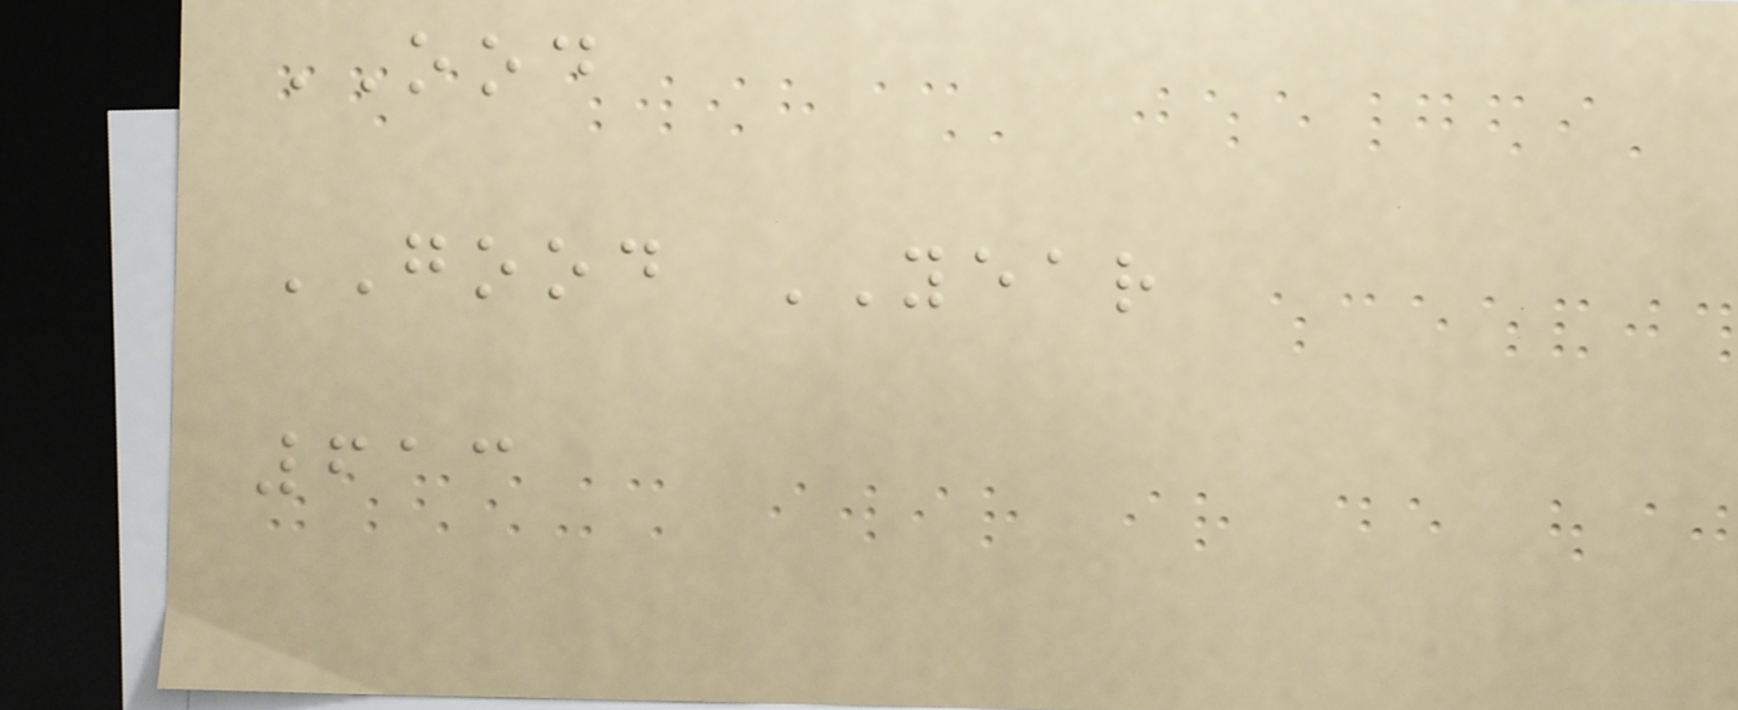OOD
GOOD YEAR
613
